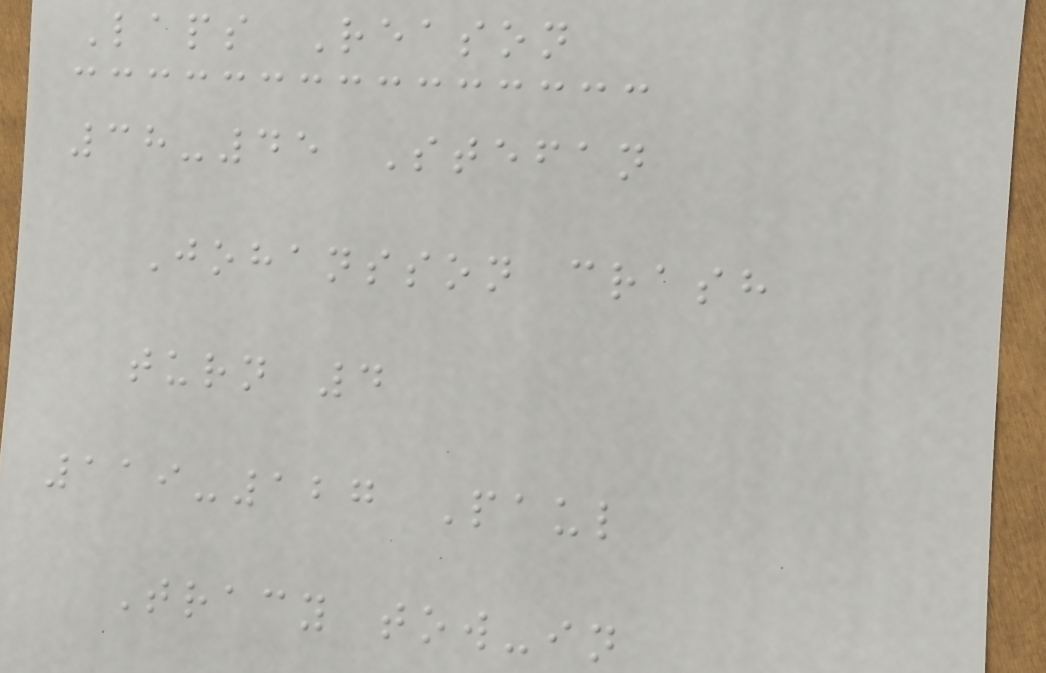Laps Reason
38-45 Stefan
Johansson crash
turn 4
119-127 Paul
Tracy tow-in
